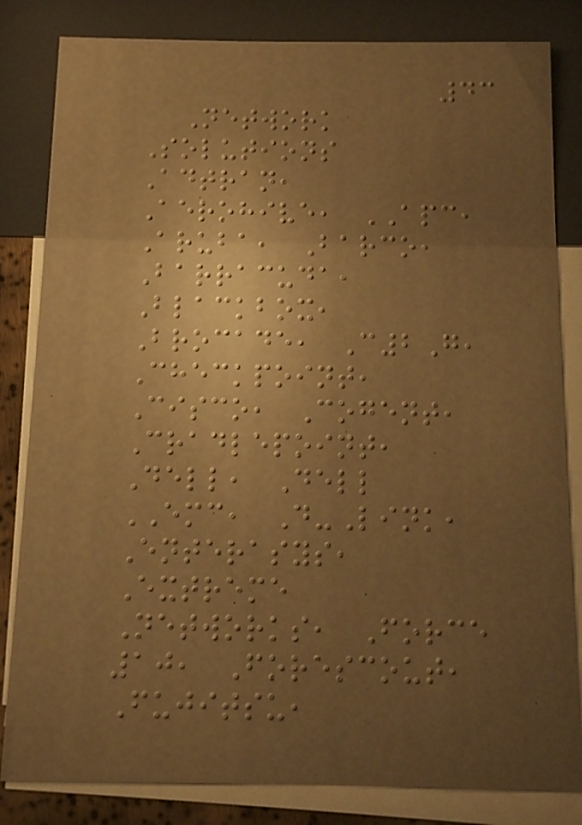43
Network
Solutions
Adtran,
Aerohive, APC,
Aruba, Barco,
Barracuda,
Blackbox,
Brocade, C2G,
Checkpoint,
Cisco, Cogent,
Cradlepoint,
Dell, Dell
EMC, D-Link,
Enterasys,
Extreme
Networks, Force
10, Forescout,
Fujitsu,
